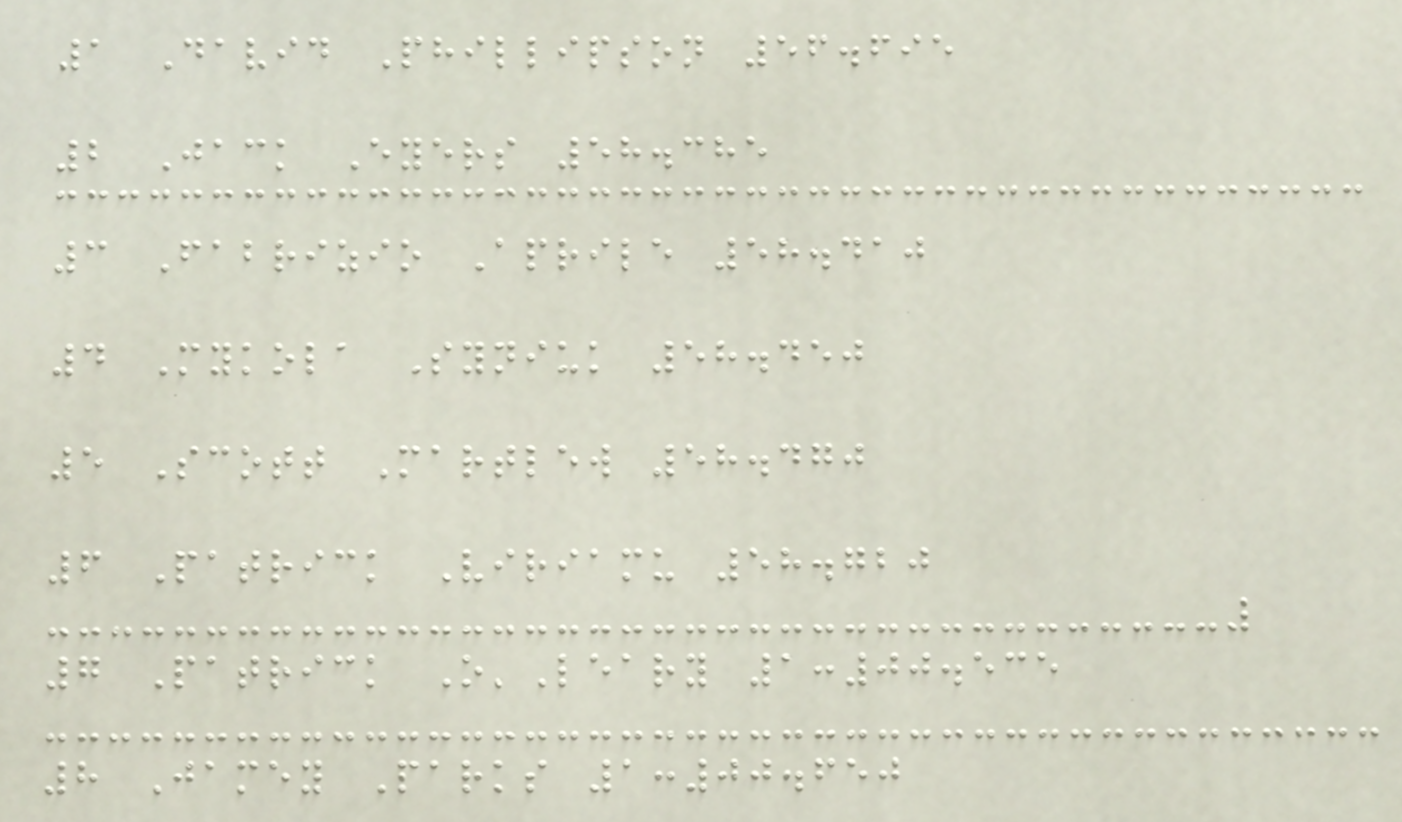1 David Phillipson 56.695
2 Jack Eyers 58.385
3 Fabrizio Aprile 58.410
4 Mykola Syniuk 58.450
5 Scott Martlew 58.470
6 Patrick Viriamu 58.720
7 Patrick O'Leary 1:00.535
8 Jamey Parks 1:00.650
